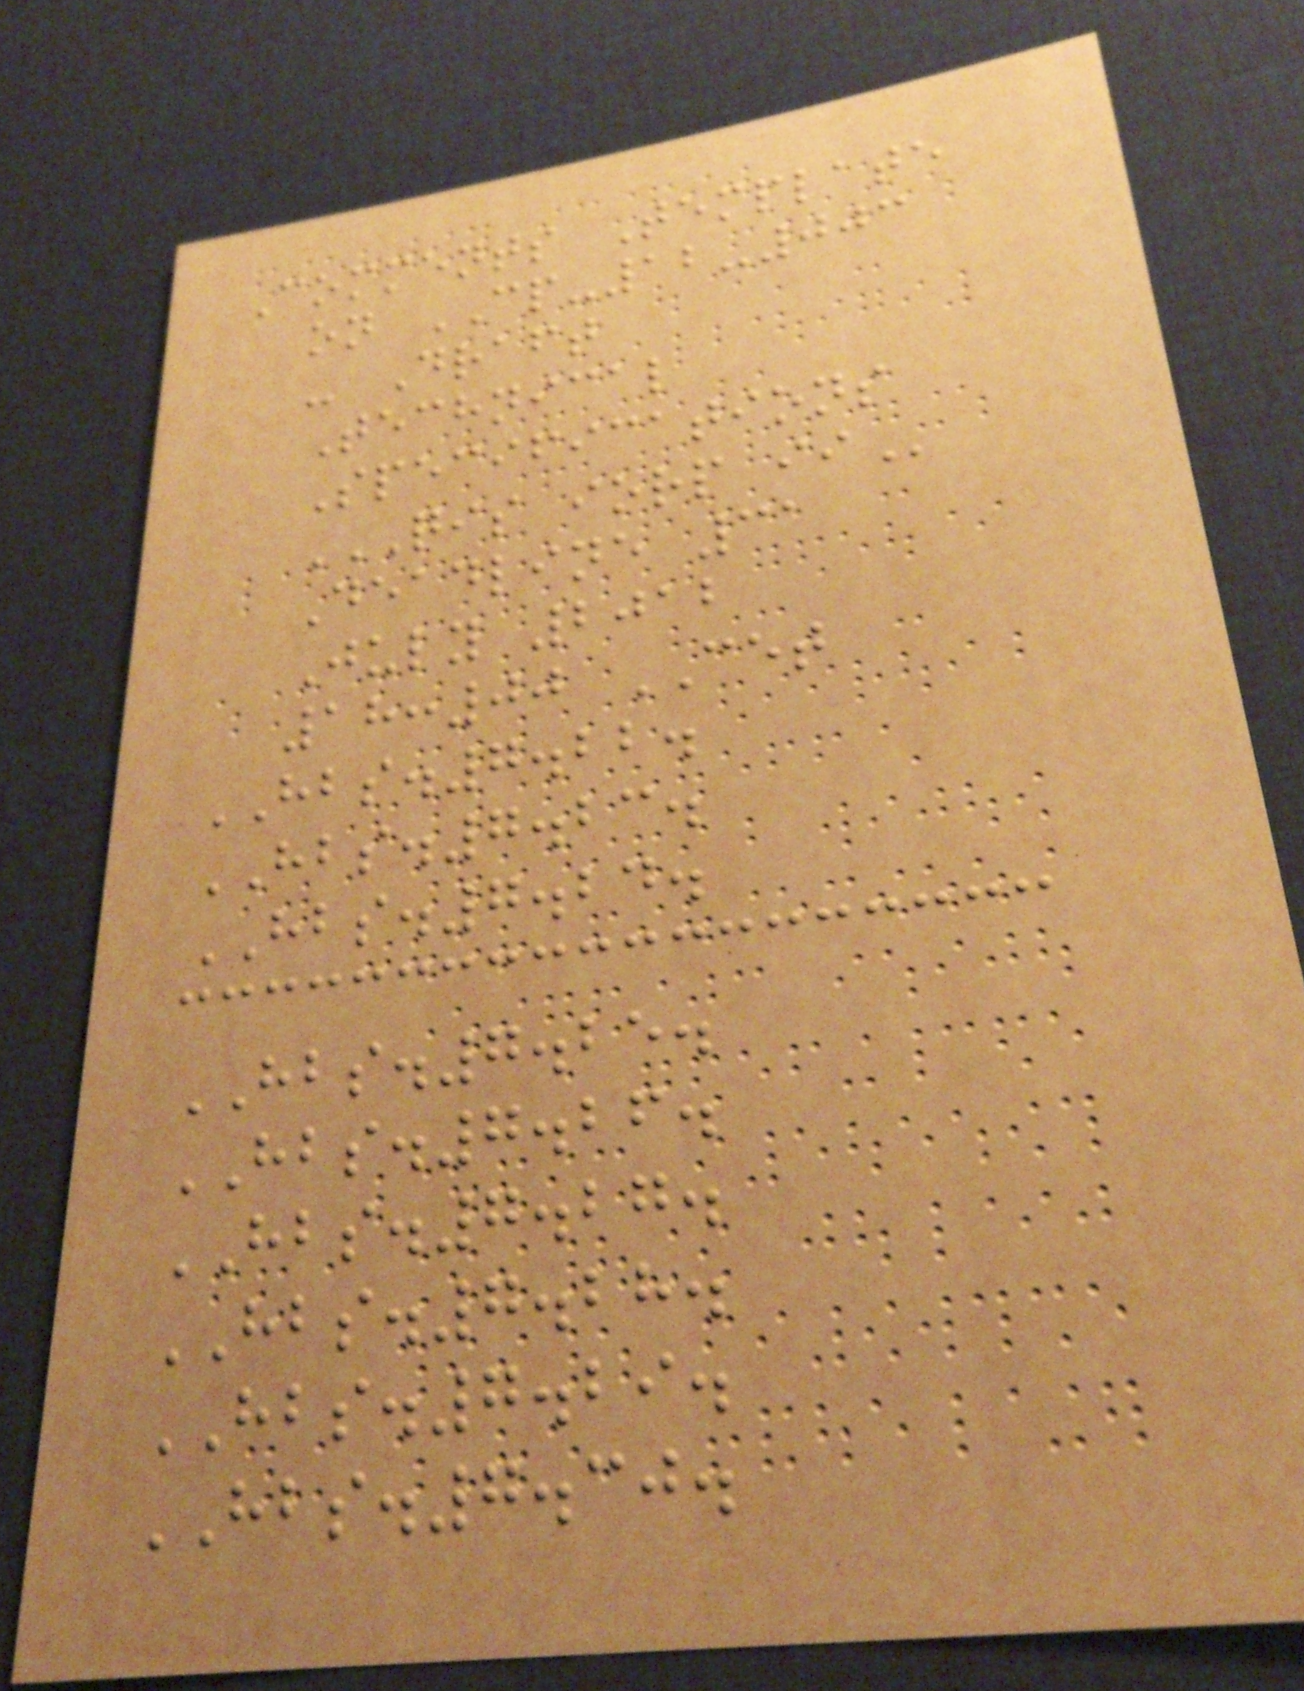Comments Template
on CP-12-003
- Draft
Technical
Specifications
QIS IORP II
Deadline 31
July 2012
18:00 CET
HBS.7.22.
HBS.7.23.
HBS.7.24.
HBS.7.25.
HBS.7.26.
HBS.7.27.
HBS.7.28.
HBS.7.29.
HBS.7.30.
